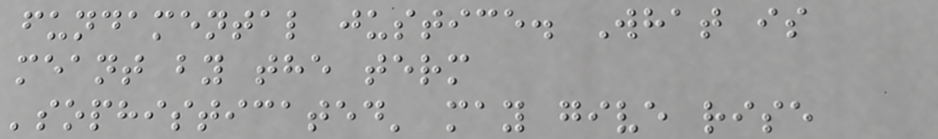fundamental justice. What is
meant by the term
'sophisticated' may give rise
